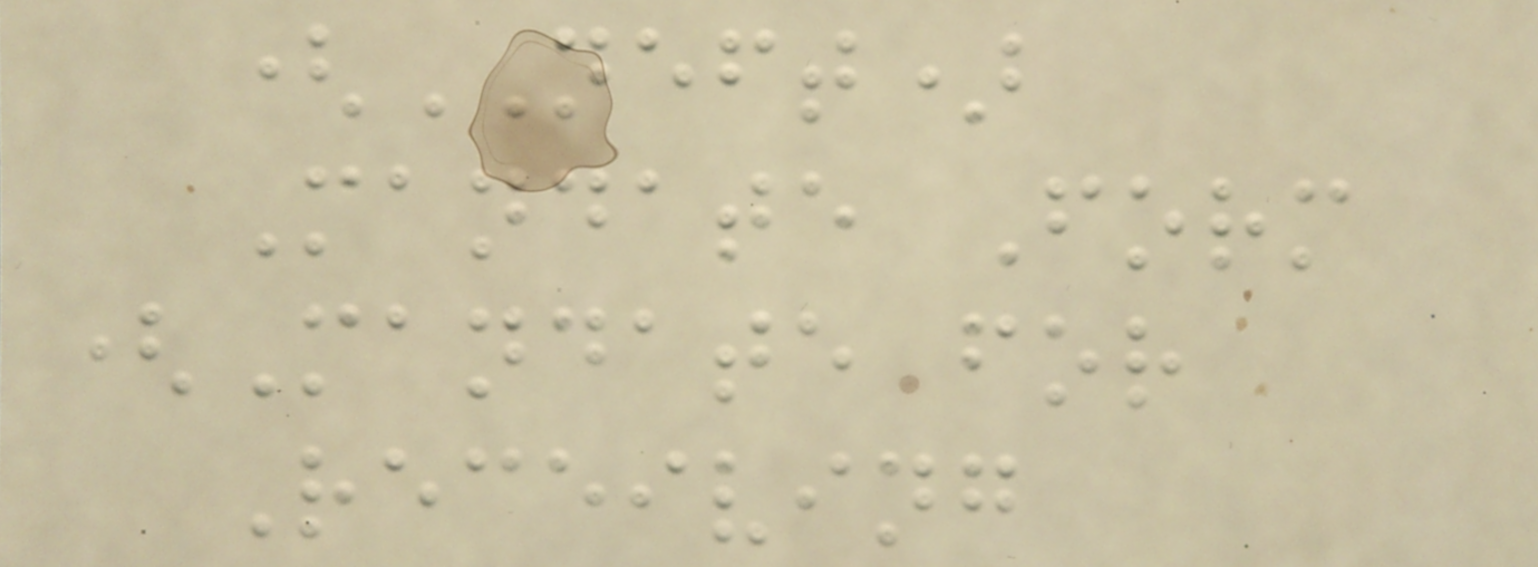(NEFT)
Mandate Form
(Mandate for
Receiving
